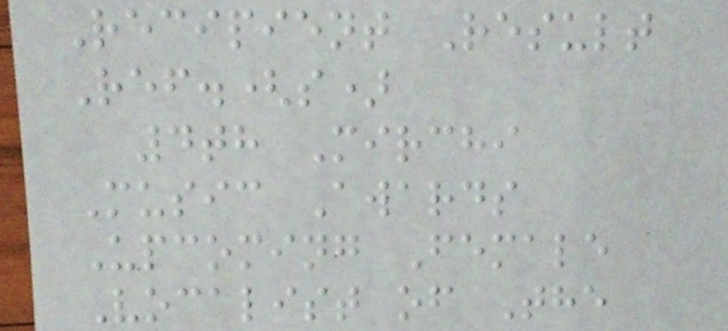Recipient Result
Ref.(s)
4th Mirchi
Music Awards
Upcoming Female
Vocalist of The
